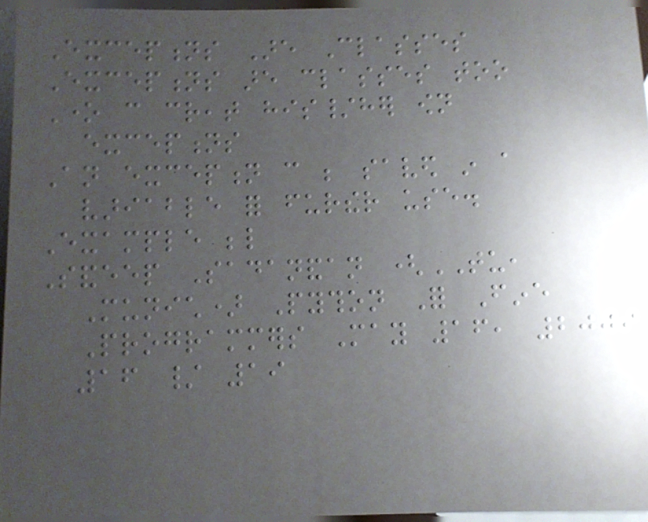Exceptions Are Classes
Exceptions are classes too
One can creat his/her own
exceptions
An exception can be saved in a
variable for further use.
Example below
Sandeep Sadanandan (TU,
Munich) Python For Fine
Programmers May 16, 2009
16 / 19
